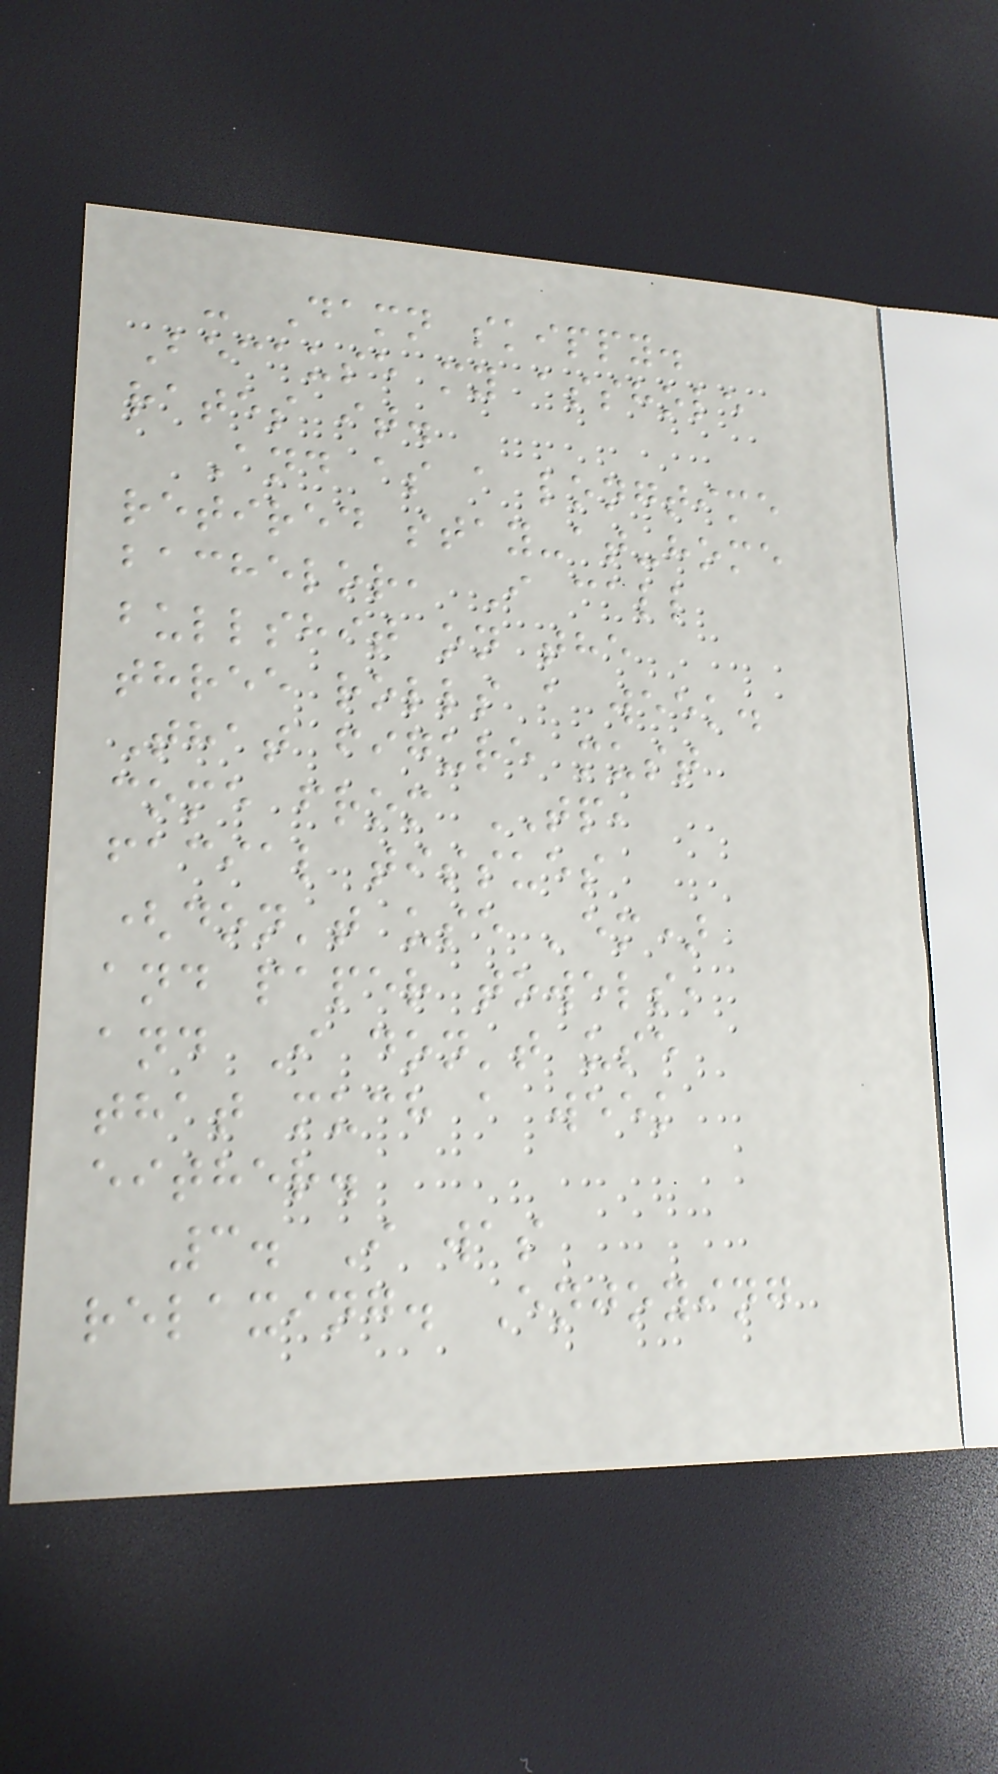- Damn skippy.
Because my asshole
rates it.
And as a longtime
retired stay-at-home
bachelor, I call
bullshit on the
three rolls a week.
That figure must
come from TP,
facial tissues
(don't use 'em)
and paper towels,
and I don't use
that much a week
either.
3. I was
relaxing. Enjoying
